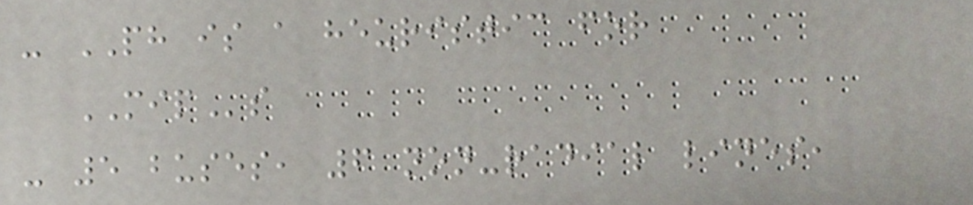- PH is a heuristic for
MIPs
- 5 buses, 6 non-radial lines,
